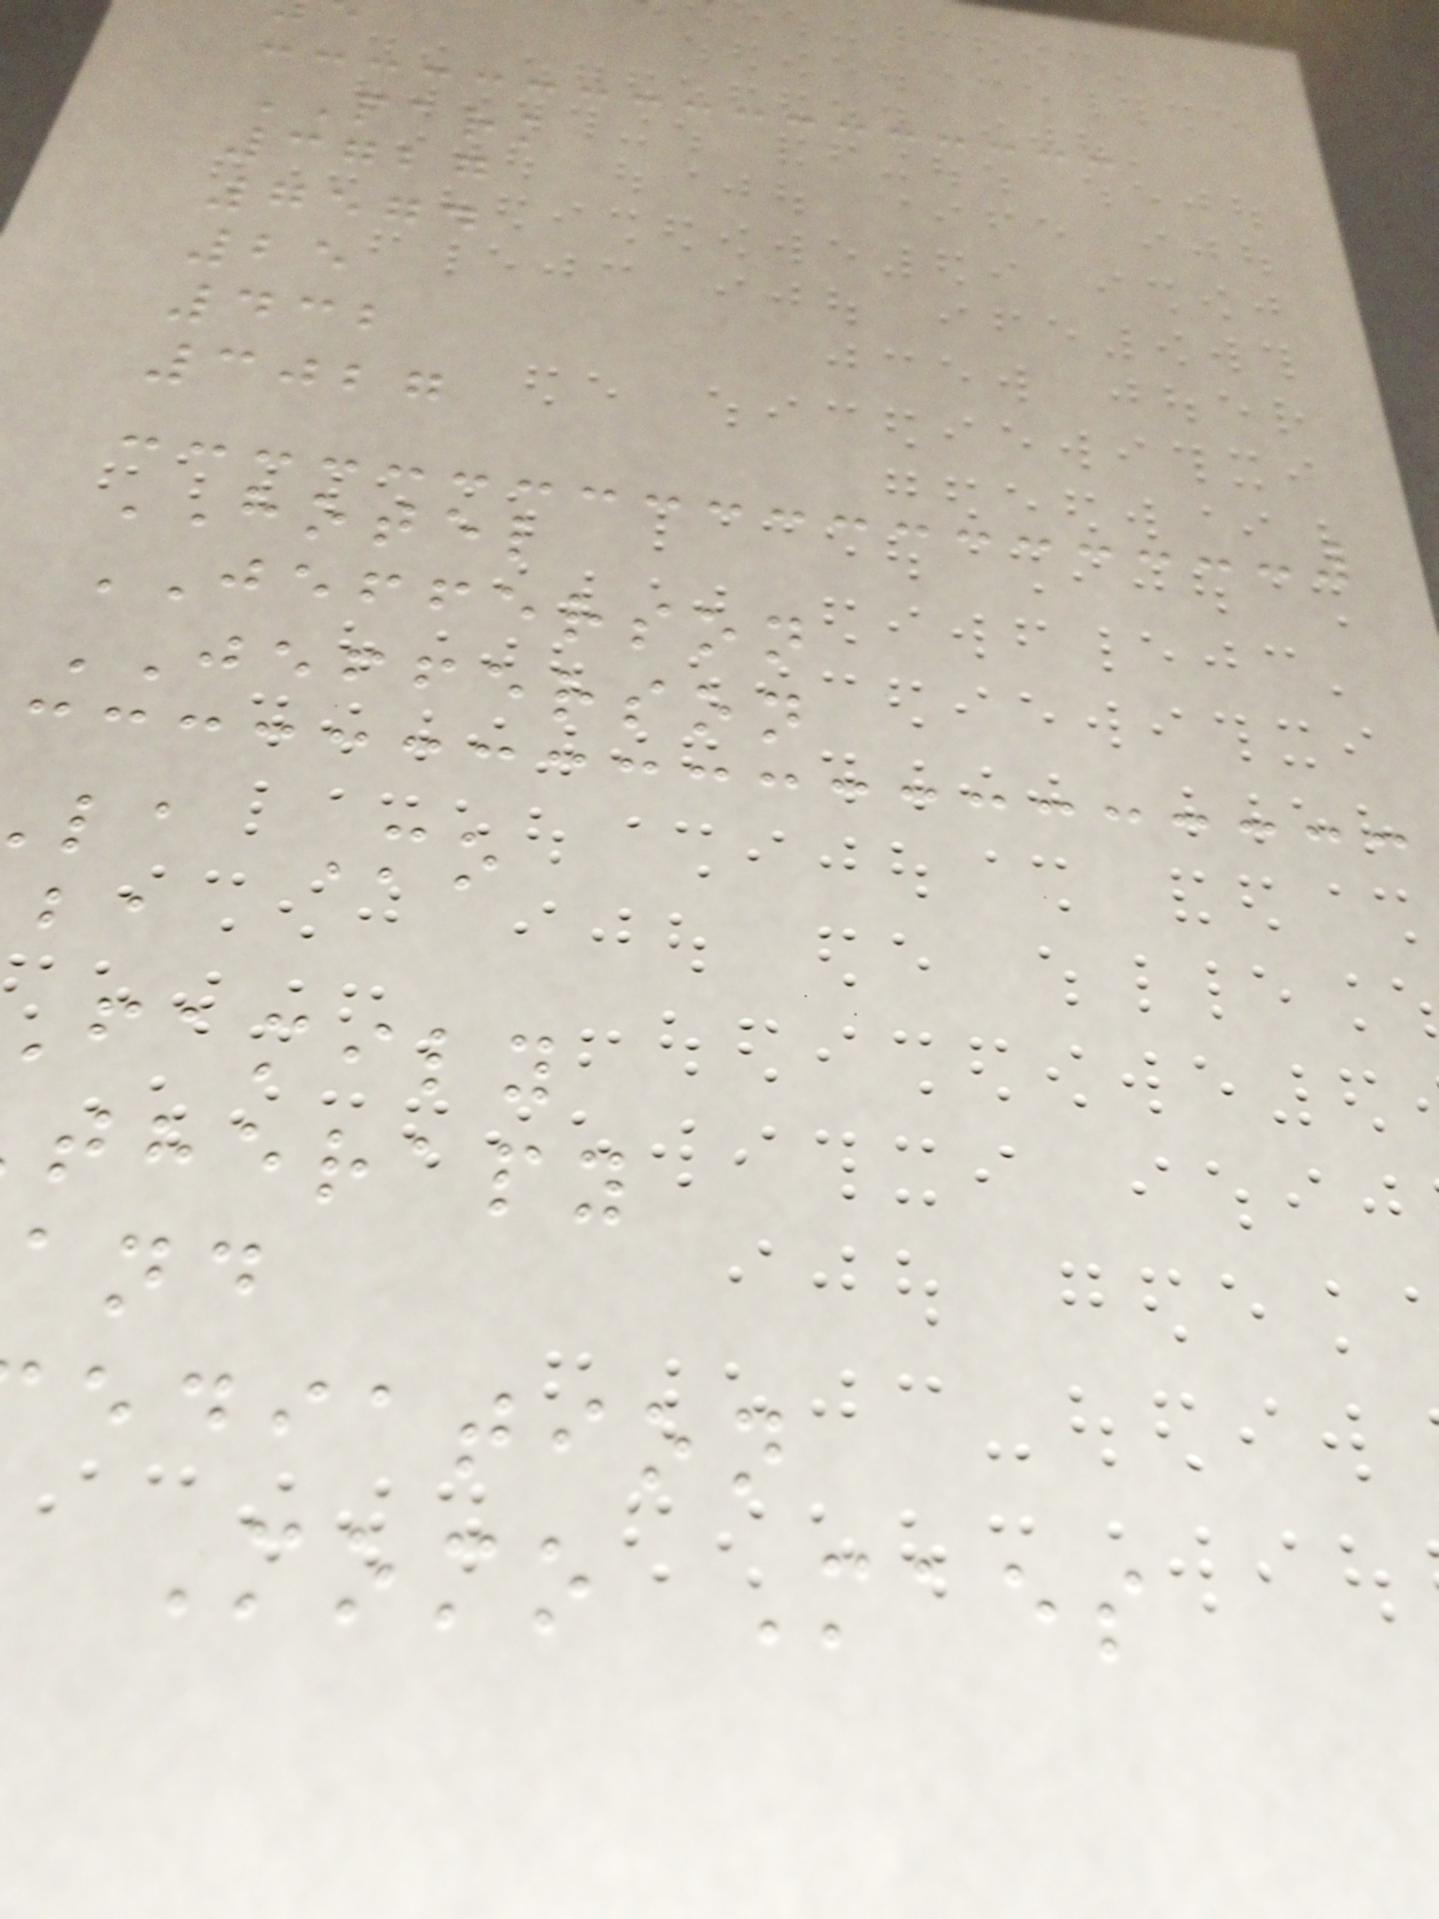PARK
3727
7574
25
432
3027
HOTEL
JEFFERSON
JEFFERSON
la Mo
family
therapy
ediation
Momo Maes
